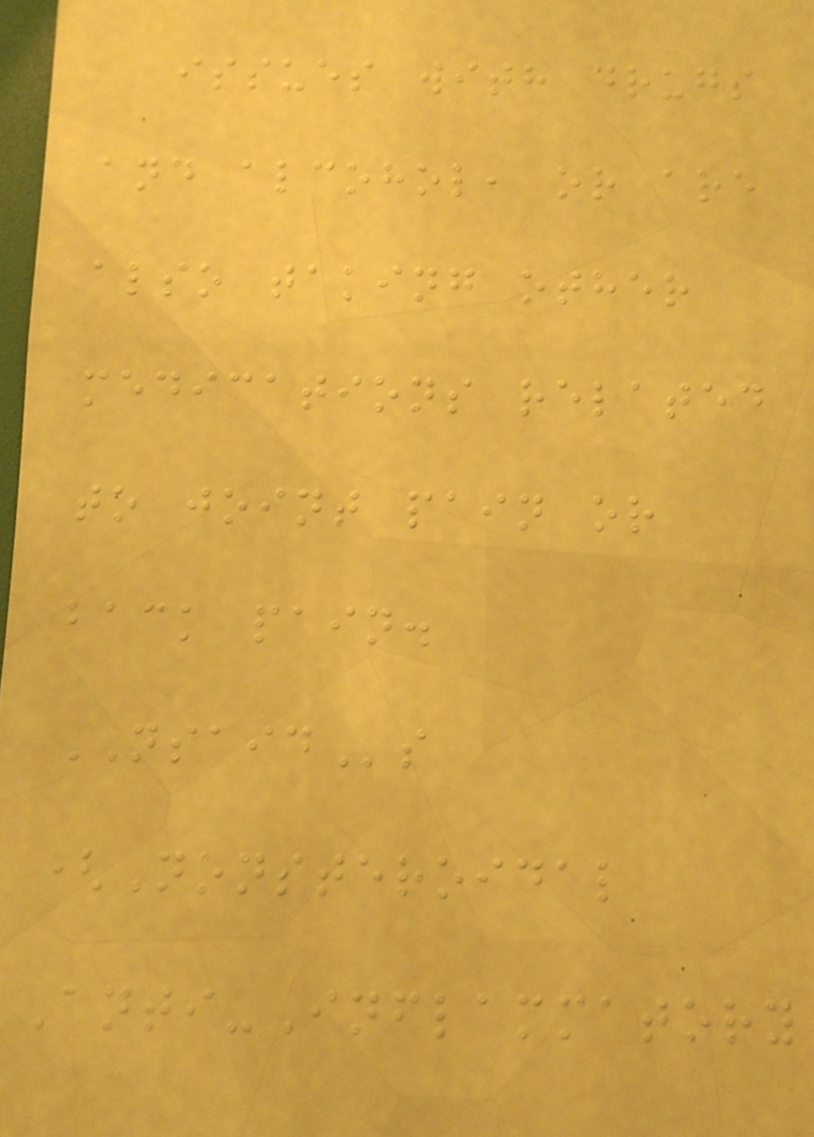issues with drugs
and alcohol, or are
also taking other
medications related
to joint pain or
back pain.
NSAIDs
(Nonsteroidal
Anti-Inflammatory
